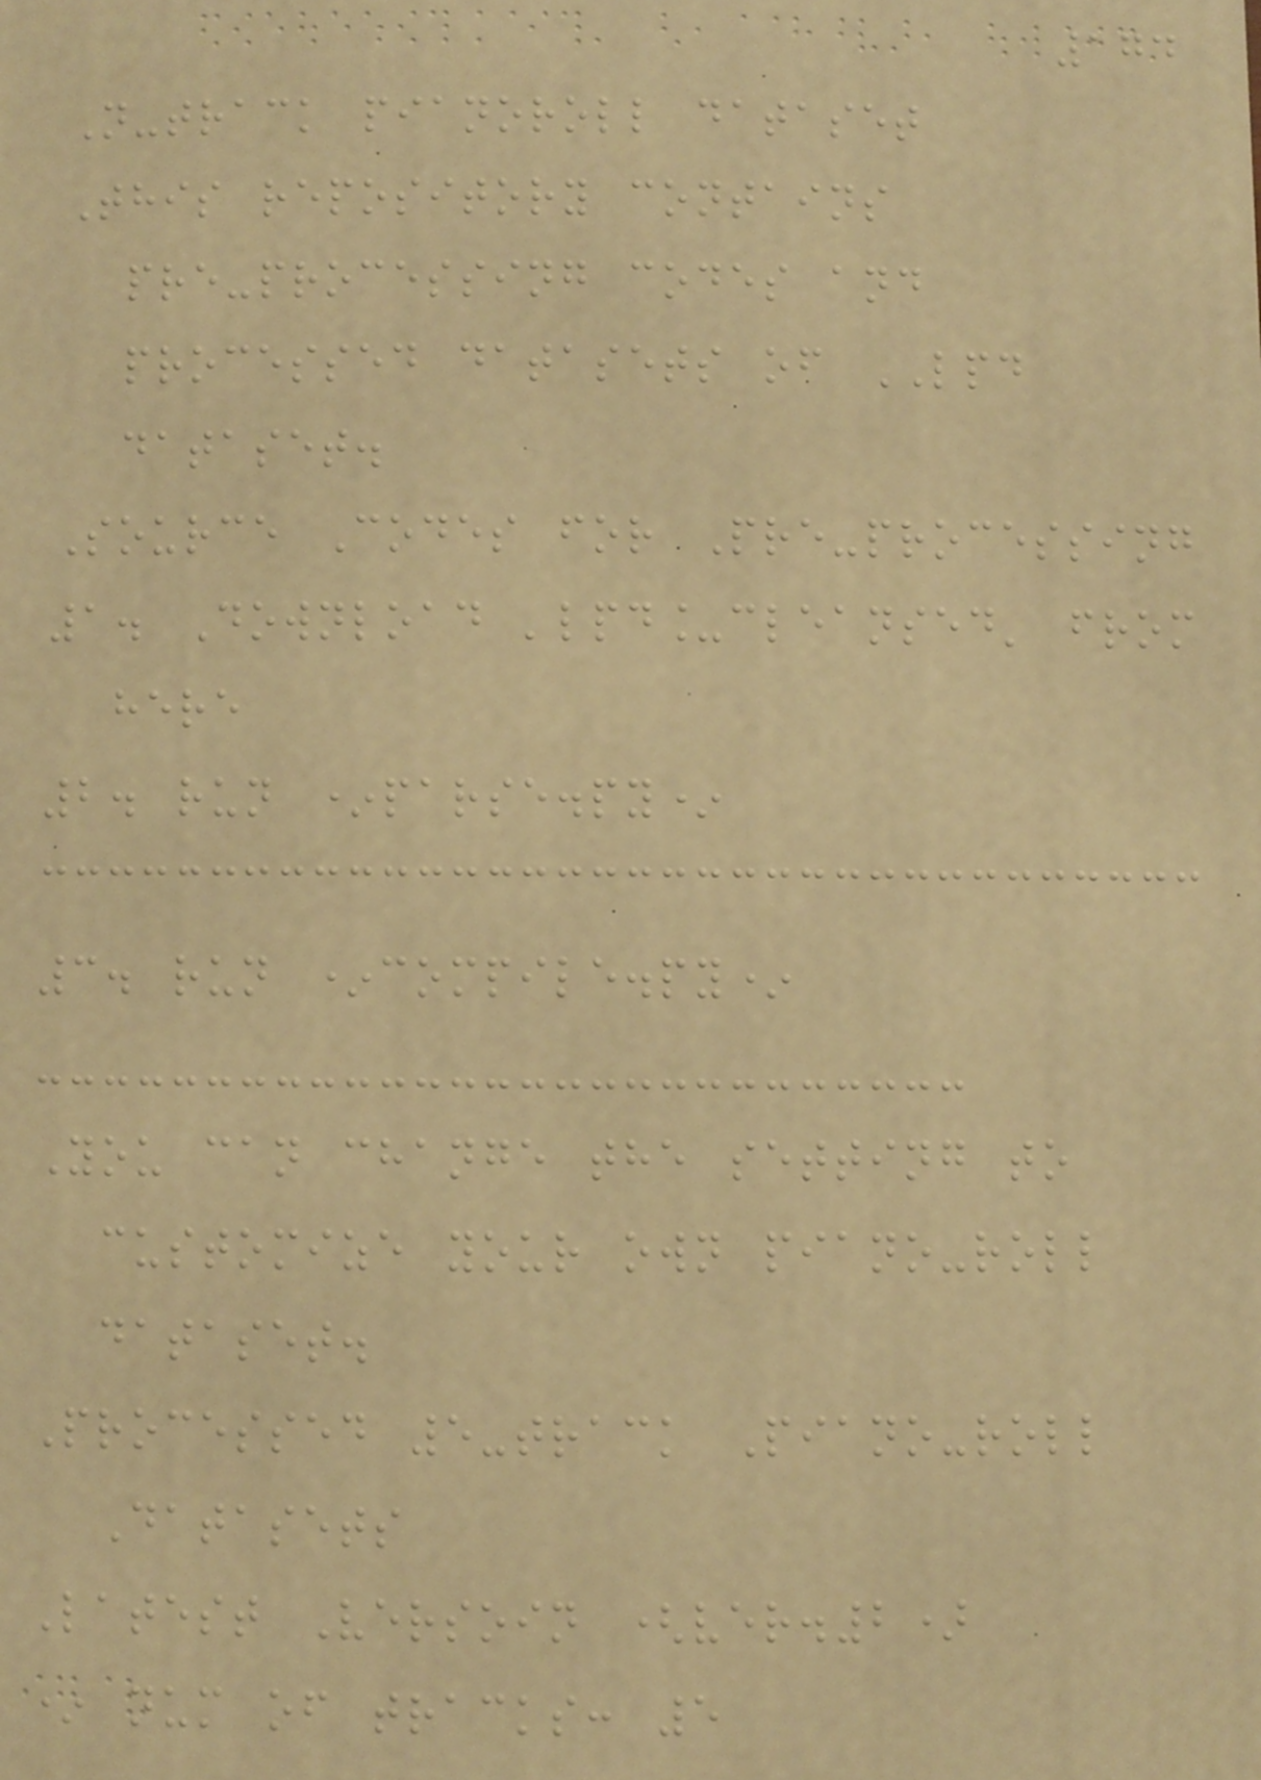174
N-track pianoroll dataset
This repository contains
pre-processing codes and
processed datasets of LPD
dataset.
Source Codes for Pre-processing
1. Download 'lpd_cleansed' from
here
2. run *parse.py*
3. run *compile.py*
You can change the setting to
customize your own piano-roll
dataset.
Processed 5-track Piano-roll
Datasets
Latest Versoin (ver.2)
* num of tracks: 5
